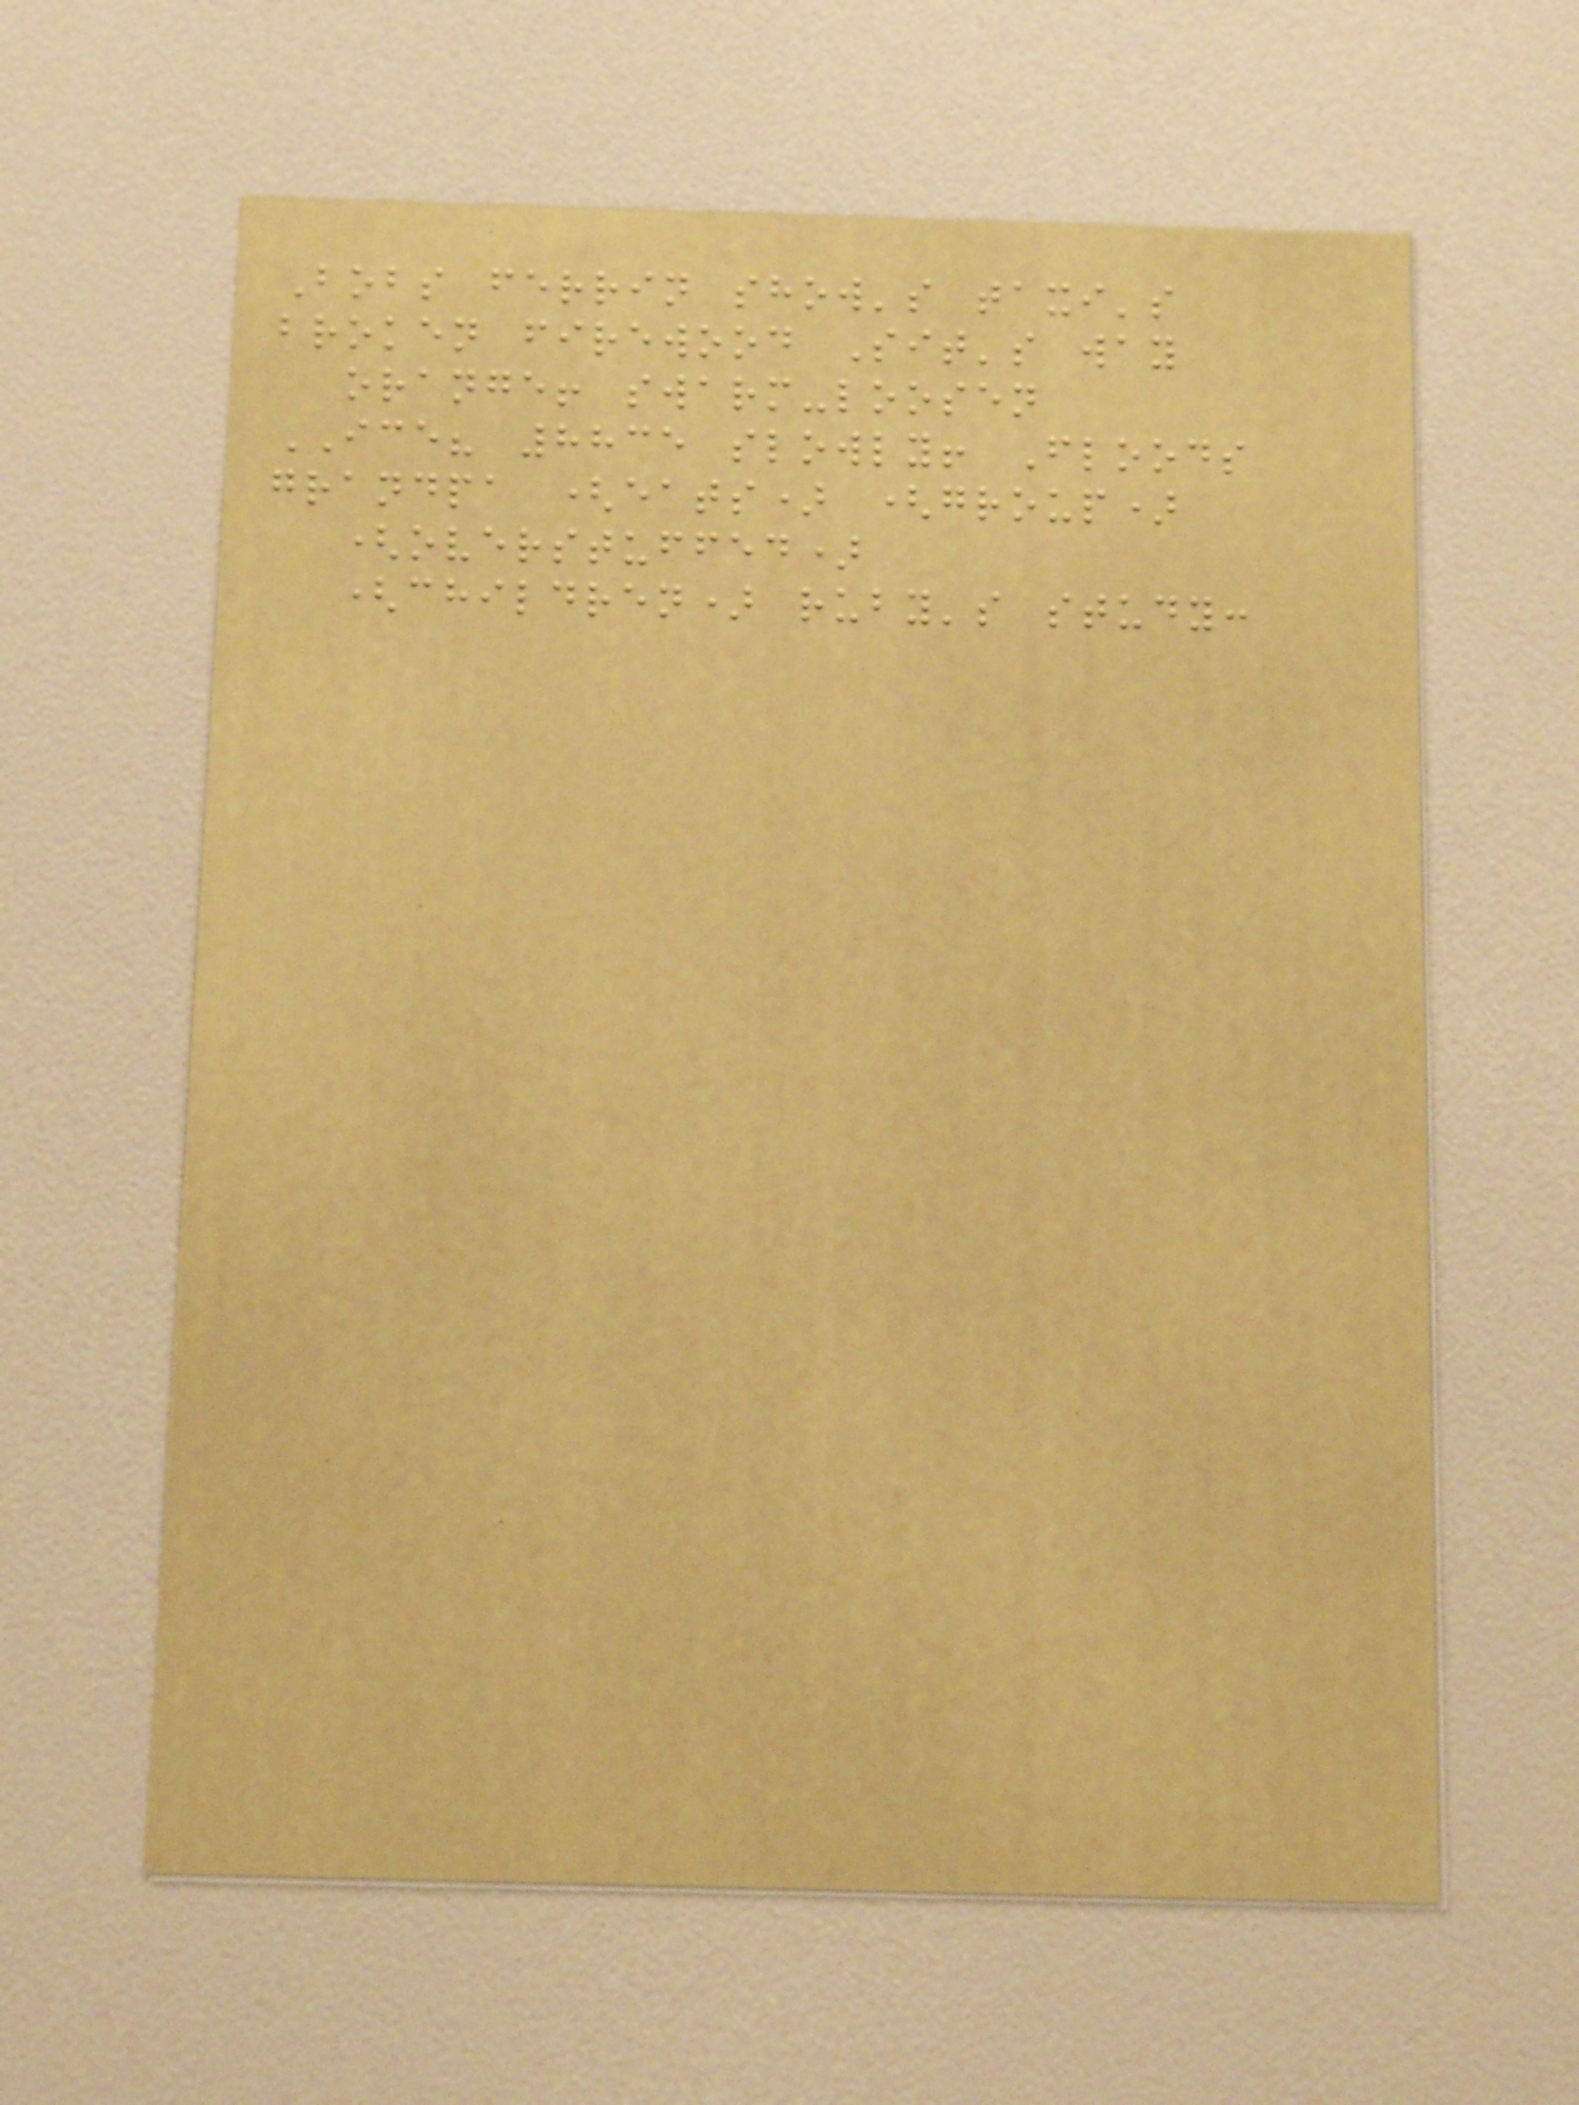Bobs ferrin show's taxi's
broken firewood Sit's way
orange! swarm-loosen
ICE? 8835 slowly! Floods
grandpa (eats) (group)
(overstuffed)
(children) ruby's study:
